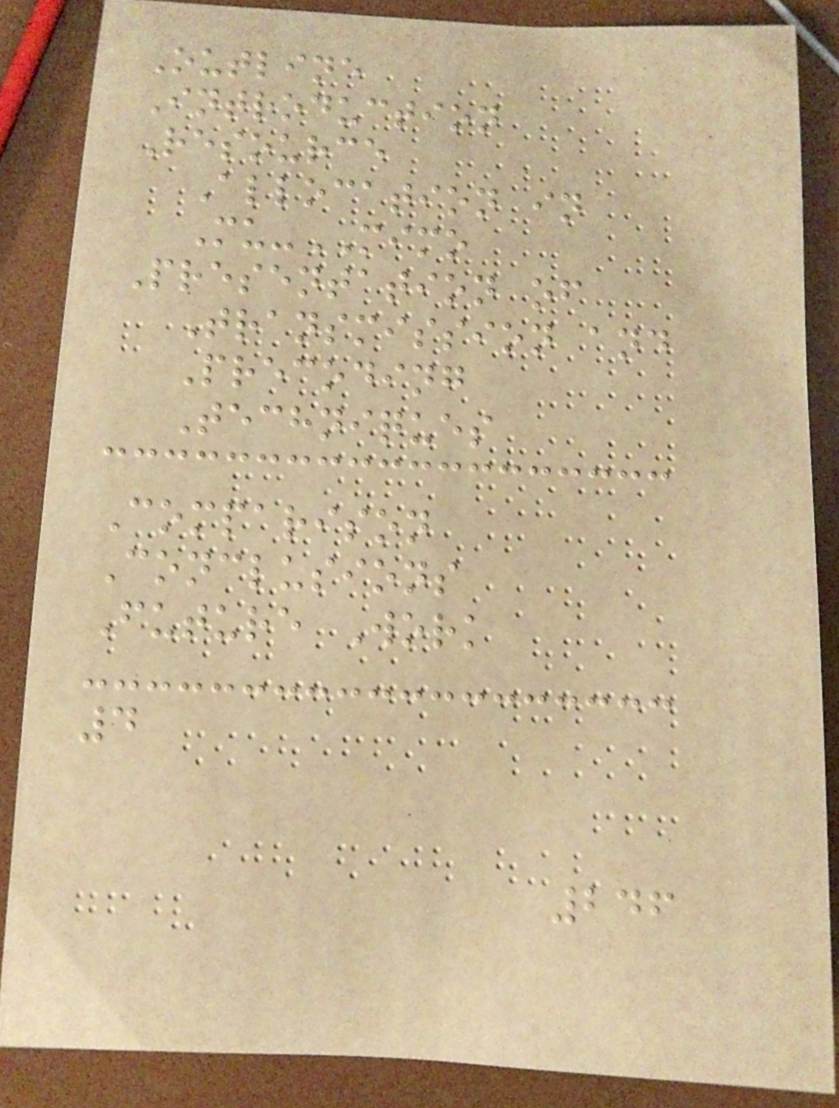Outline
Introduction
Resource
Allocation in
Mu-MIMO
Presentation of
Transmission and
Precoding
Techniques
Comparison
Conclusions
Future Work
4
246
